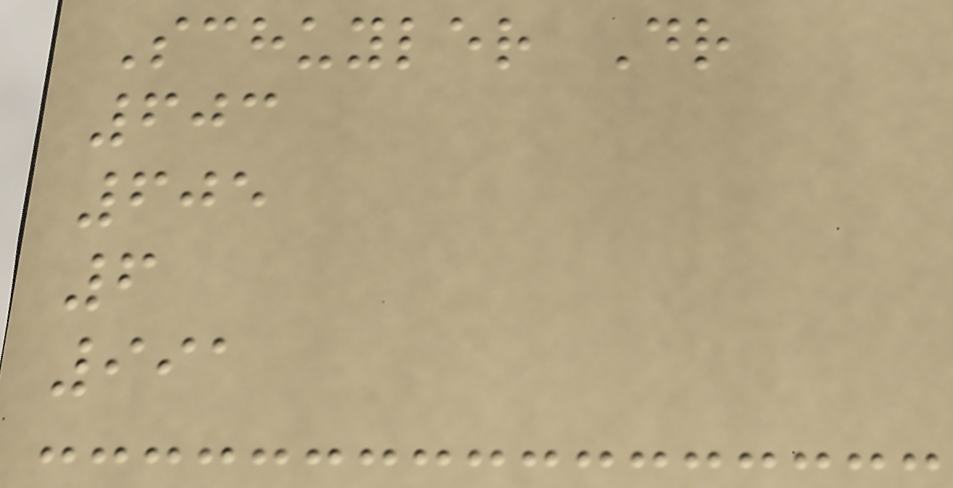Schuyler Dr
603
605
6
991
